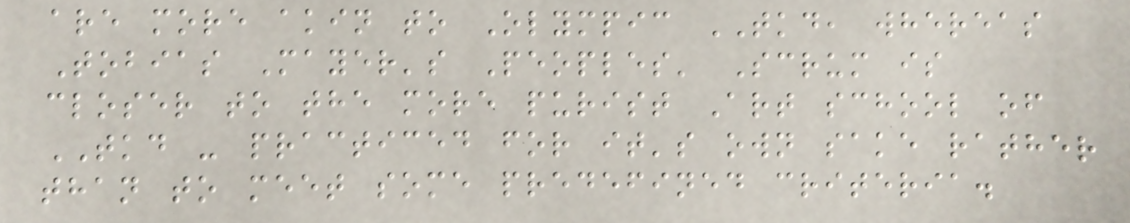are more akin to Olympic TKD, whereas
Tobias Mayer's Peoples' Scrum is
closer to the more purist Art school of
TKD - practiced for it's own sake rather
than to meet some predefined criteria.
